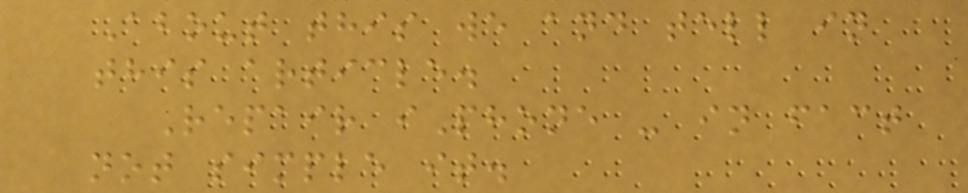About this we and tell in
this article.
Repair iPhone - in fact
not simple it.
